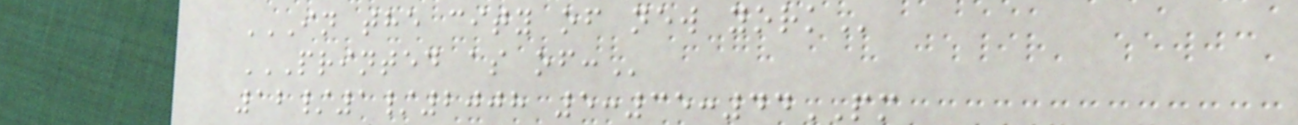IN THE CITY OF NEW YORK
PRINTED AS OF:
12/1/2008 5:35:44PM
